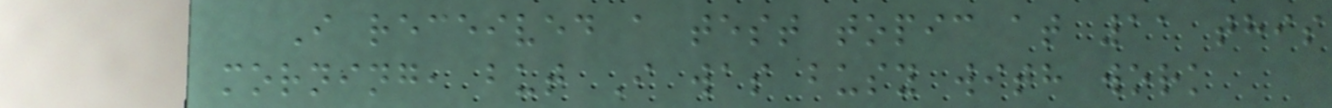I received a test topic at 11 this
morning, but I was busy with work
